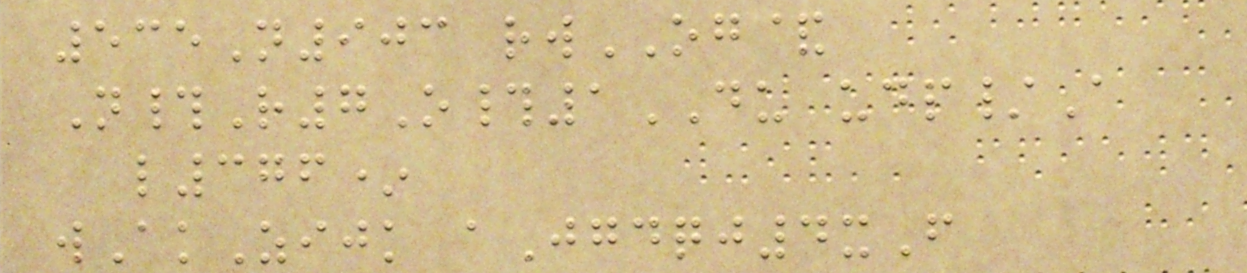535N903 rwOG&
N#R7O#1DU udp/A
l376*
wAkZijk aJgdqj4xF
